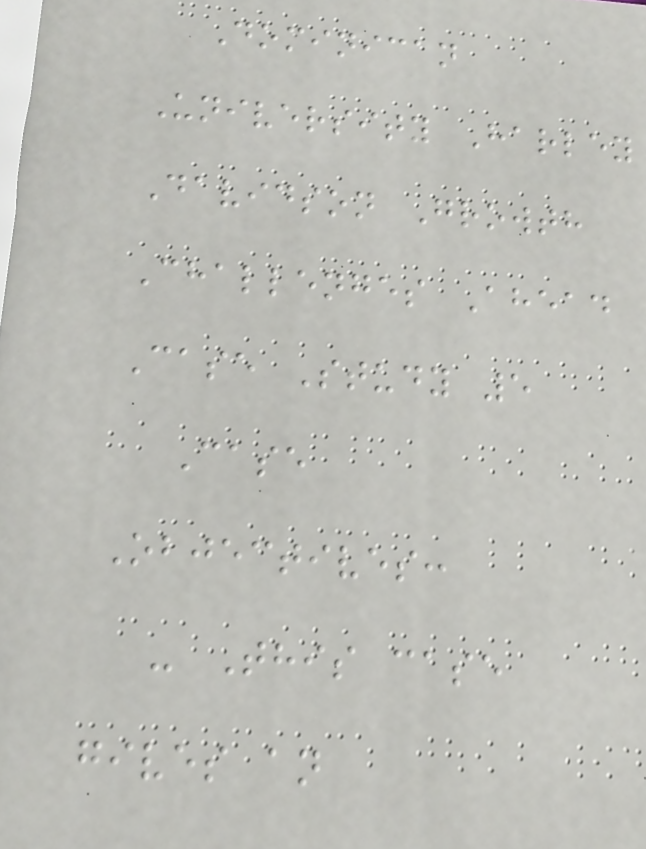Dominican
University Harley
Davidson Growth
Challenges Ahead
Case Study 5
Case
Objectives:
- This case
gives an
